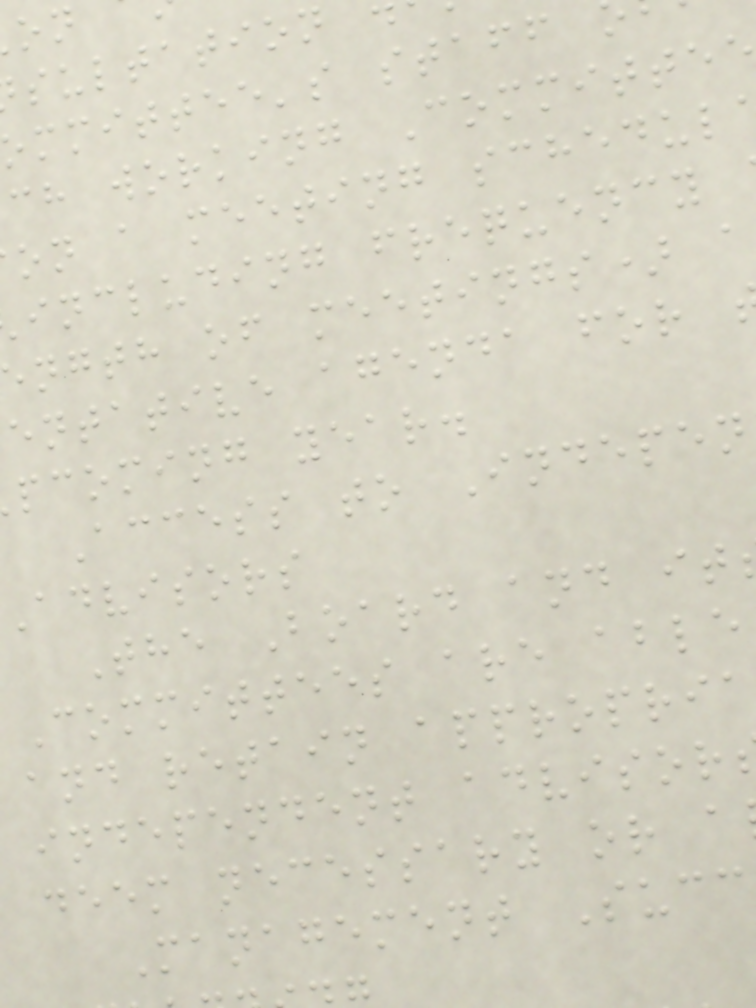sultation
mmittee's staff
ch working Committe
on a meeting schedul
including frequency
ngth of meetings) a
entative agenda for
pcoming year.
Access to Indepen
advisors
The Board and it
Committees are able
and retain appropria
independent advisor
deem necessary or a
Management Succ
